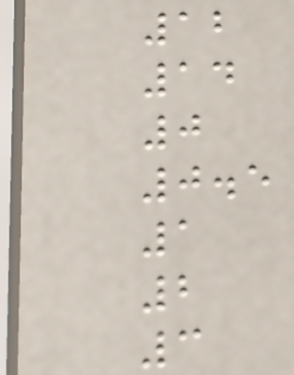12
14
0
0.5
1
2
3
